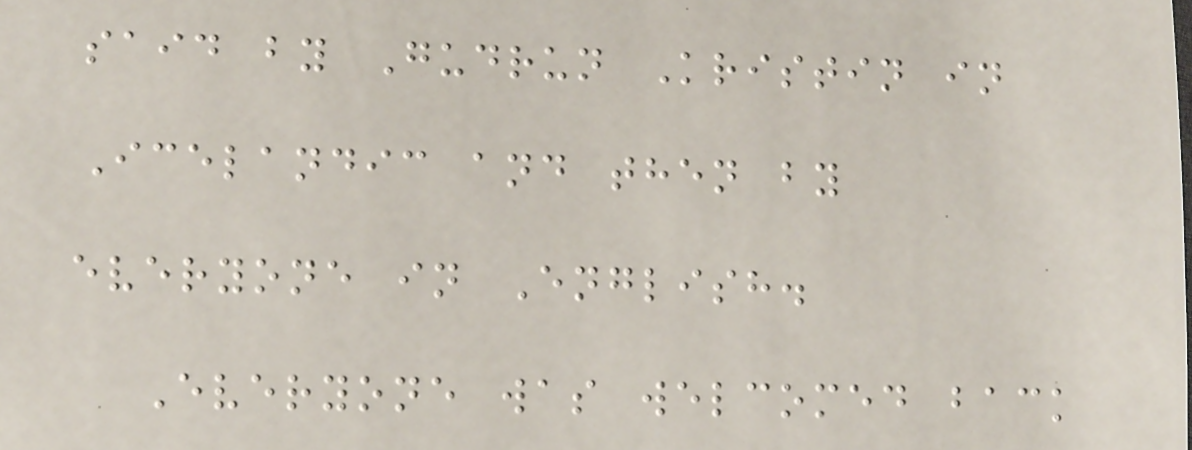said by Gudrun Kristin in
Icelandic and then by
everyone in English.
Everyone was welcomed back
